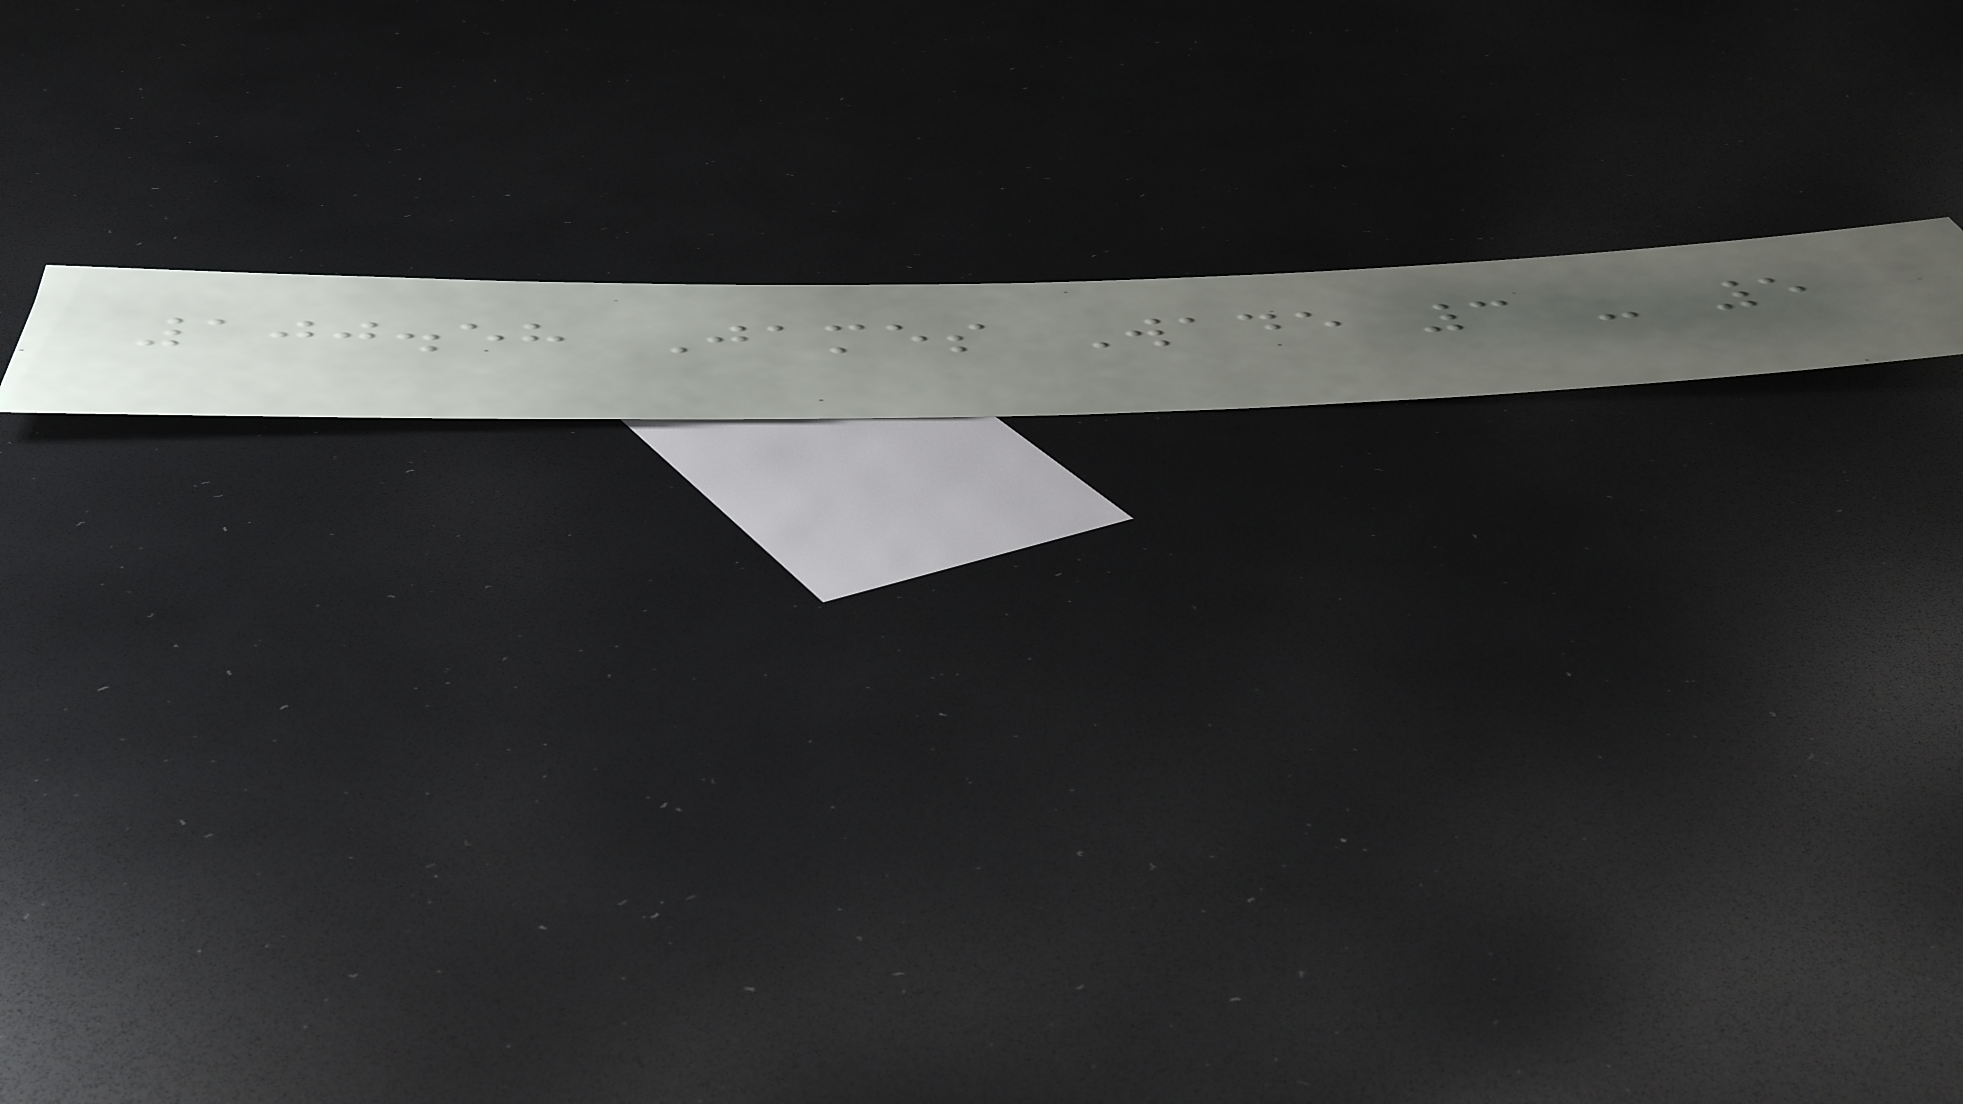100.58 James Wade 3 - 5
